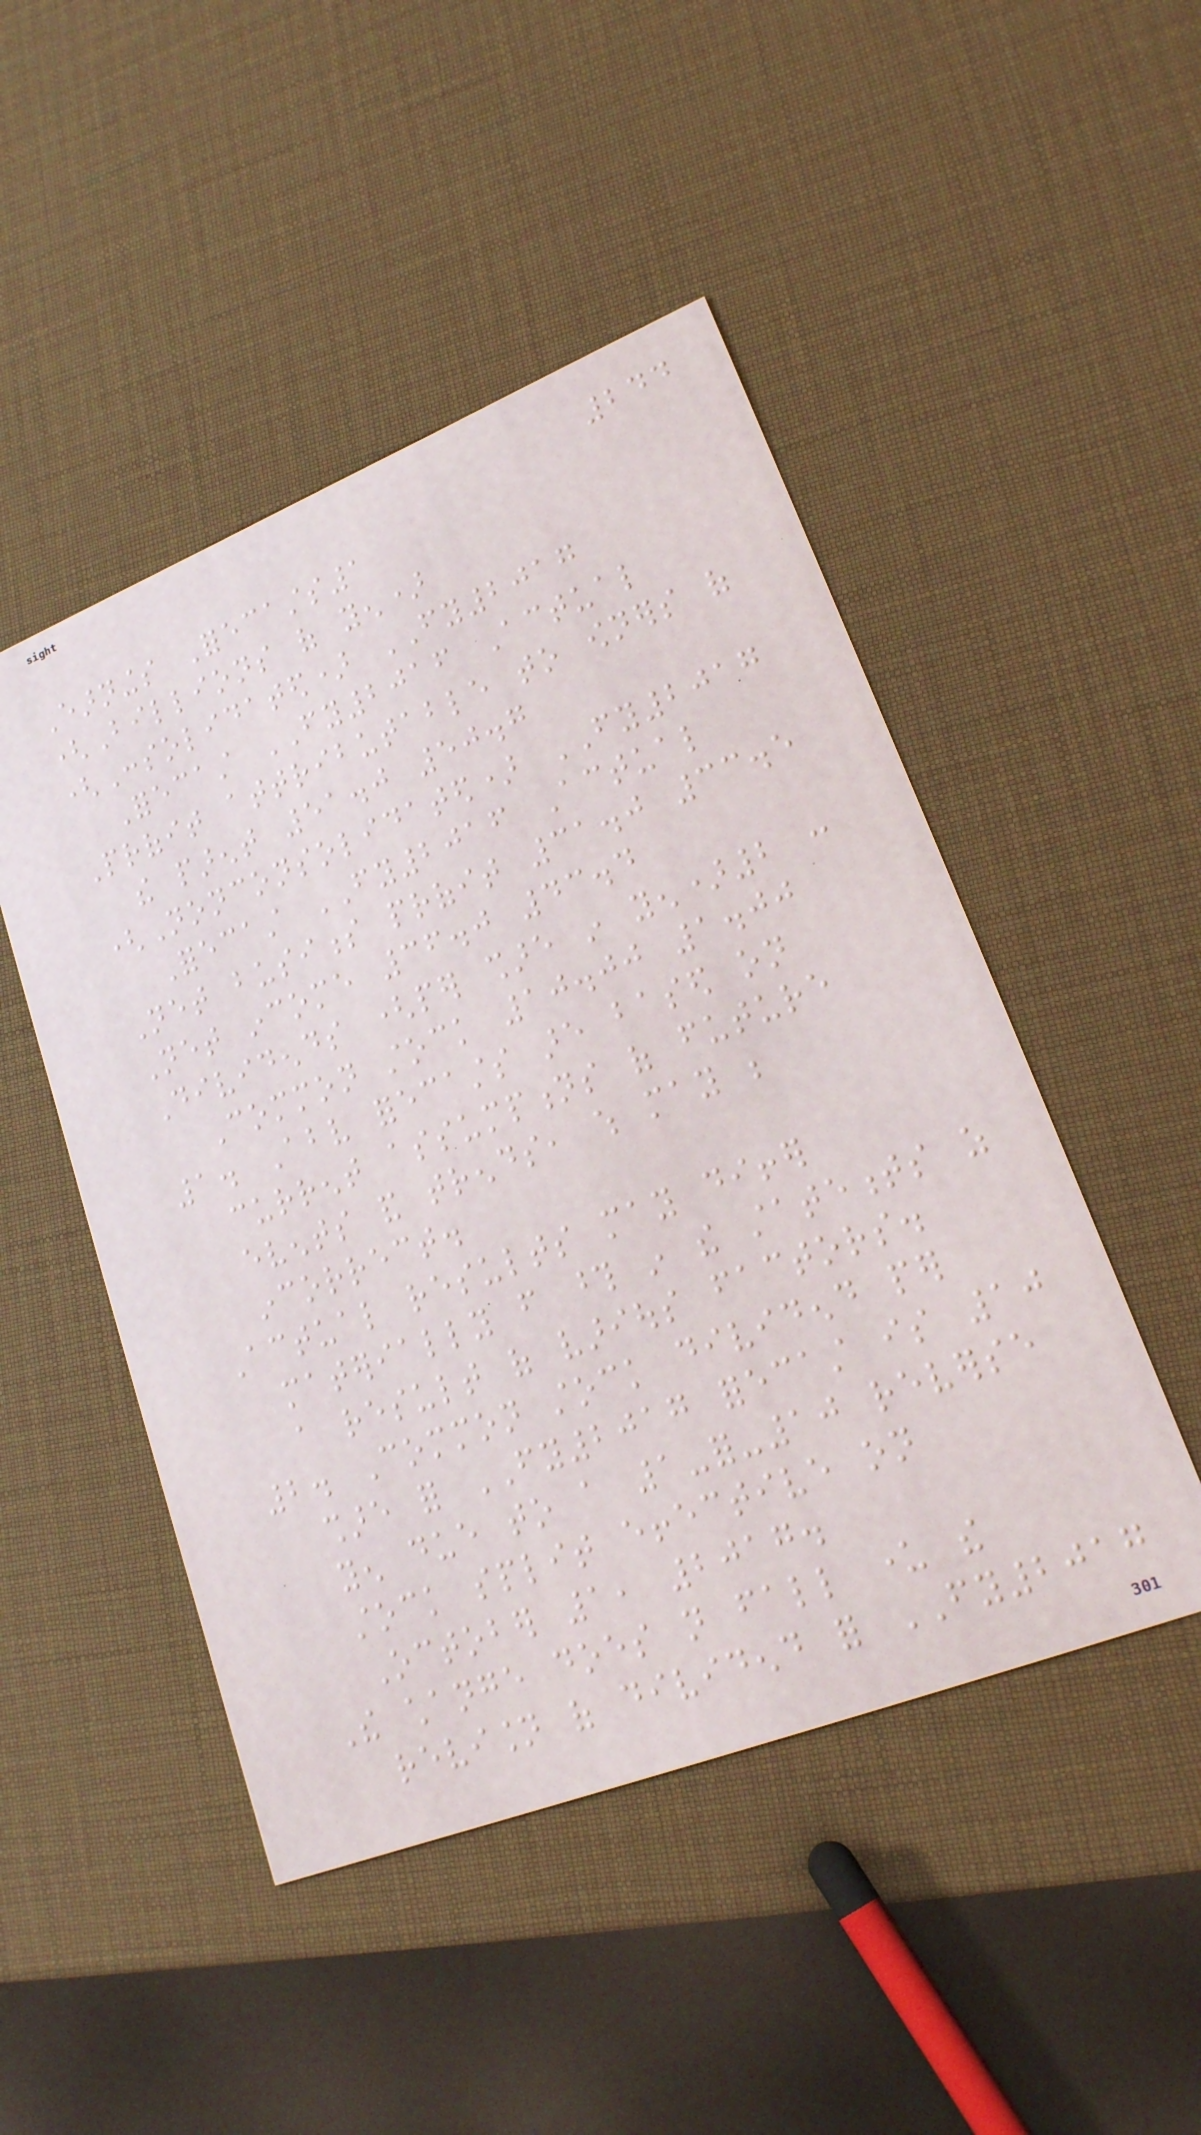244
Earnings Forecasts1
(Billions of yen)
(Consolidated) FY2017
Forecast FY2016 Actual
Profit attributable to owners of
the parent 51.0 50.7
(Nonconsolidated) FY2017
Forecast FY2016 Actual
Net business profit 31.0 33.5
Net income 36.0 43.4
Dividends (per share in yen)2 :
Common stock 10.00 1.00
1. Above forecasts are based on
current assumptions of future
events and trends, which may be
incorrect.
Actual results may differ
materially from those in the statements as
a result of various factors.
2. Common stock dividend per
share for FY2017 forecast is 10
yen due to a 1-for-10 reverse
stock split effective on
October 1, 2017.
The change does not fall under the
revision of dividend for FY2017
